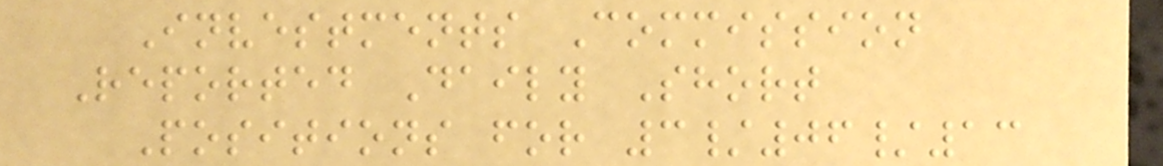Investments Commission
Reported Daily Short
Positions for 3/06/13
